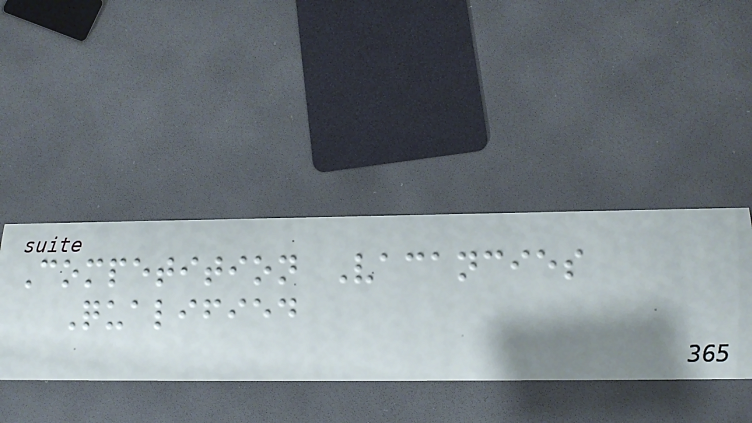Competition Vacancies
Qualified
